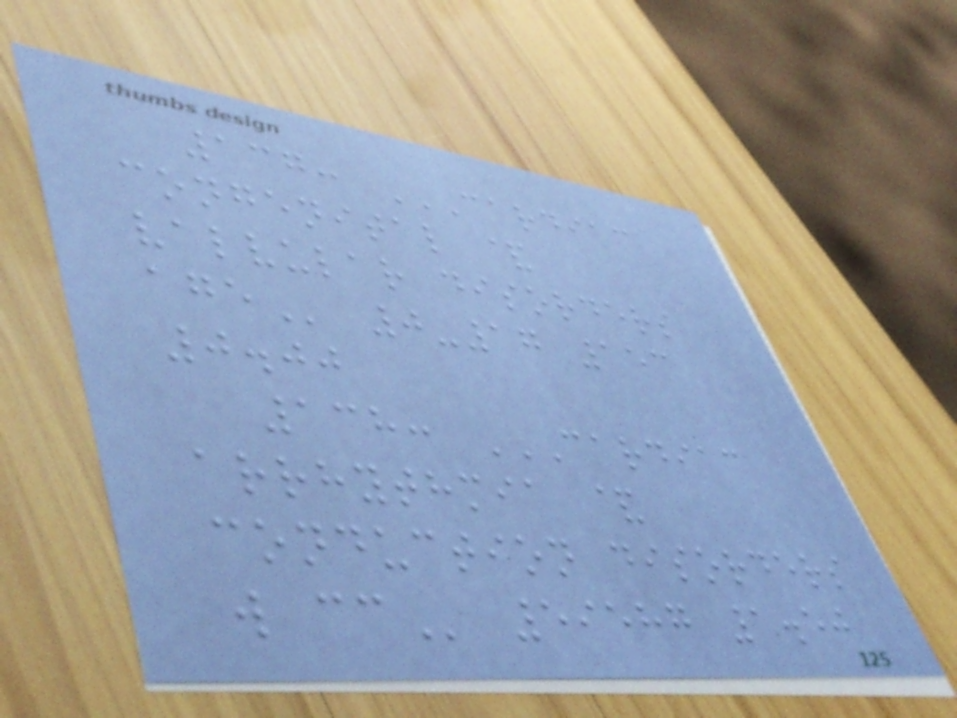137: CARDIAC
CONGENITAL &
VALVULAR DISORDERS
AGE 0-17 153
0.00
138: CARDIAC
ARRHYTHMIA &
CONDUCTION DISORDERS
W CC 59587 1.50
